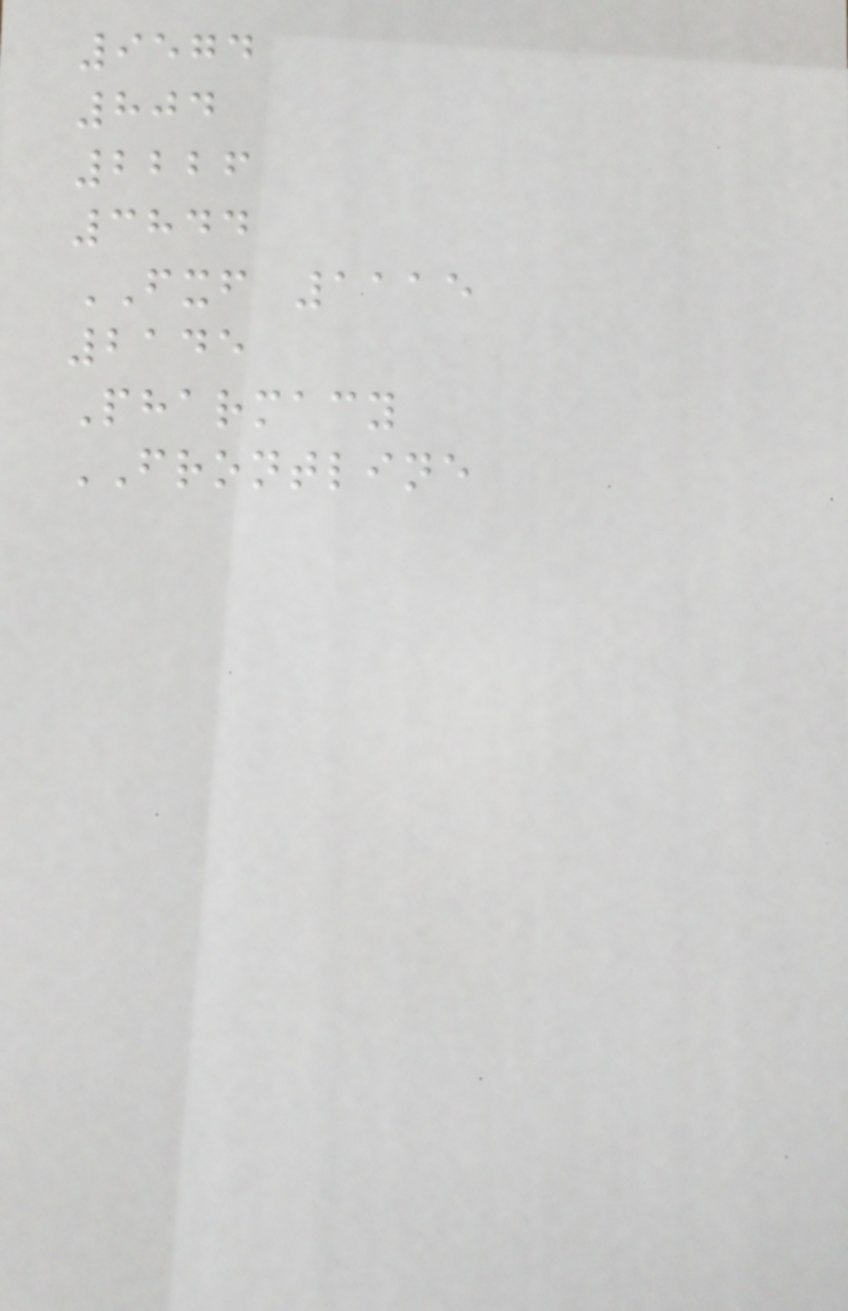9574
804
2226
3844
FXF 1115
2145
Pharmacy
FRONTLINE
